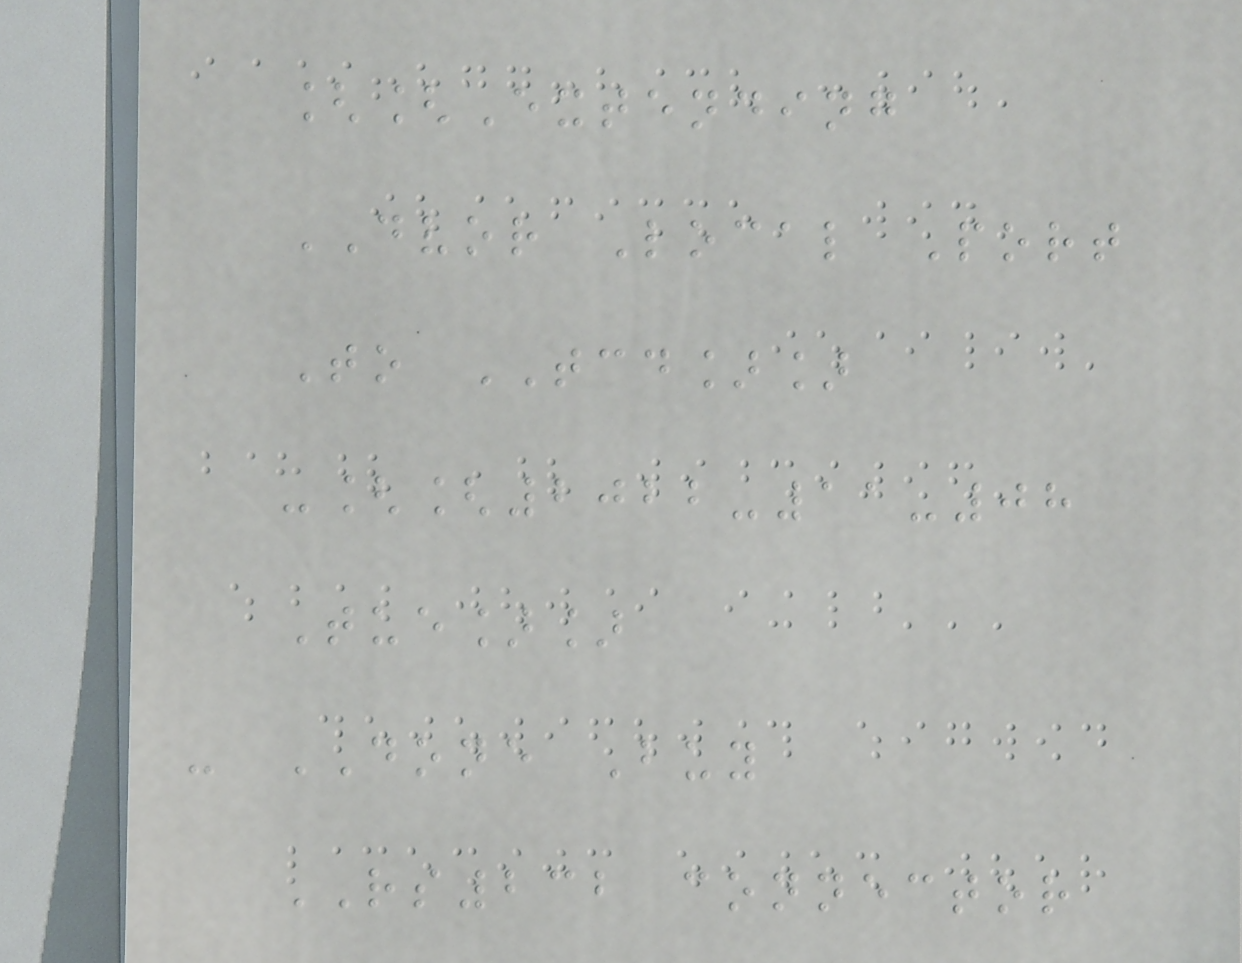[[Extending
DVOR Local Port
To TCD]]
-[[2022-11-08
Tue]]
- DONE Buy
RS232 connector
